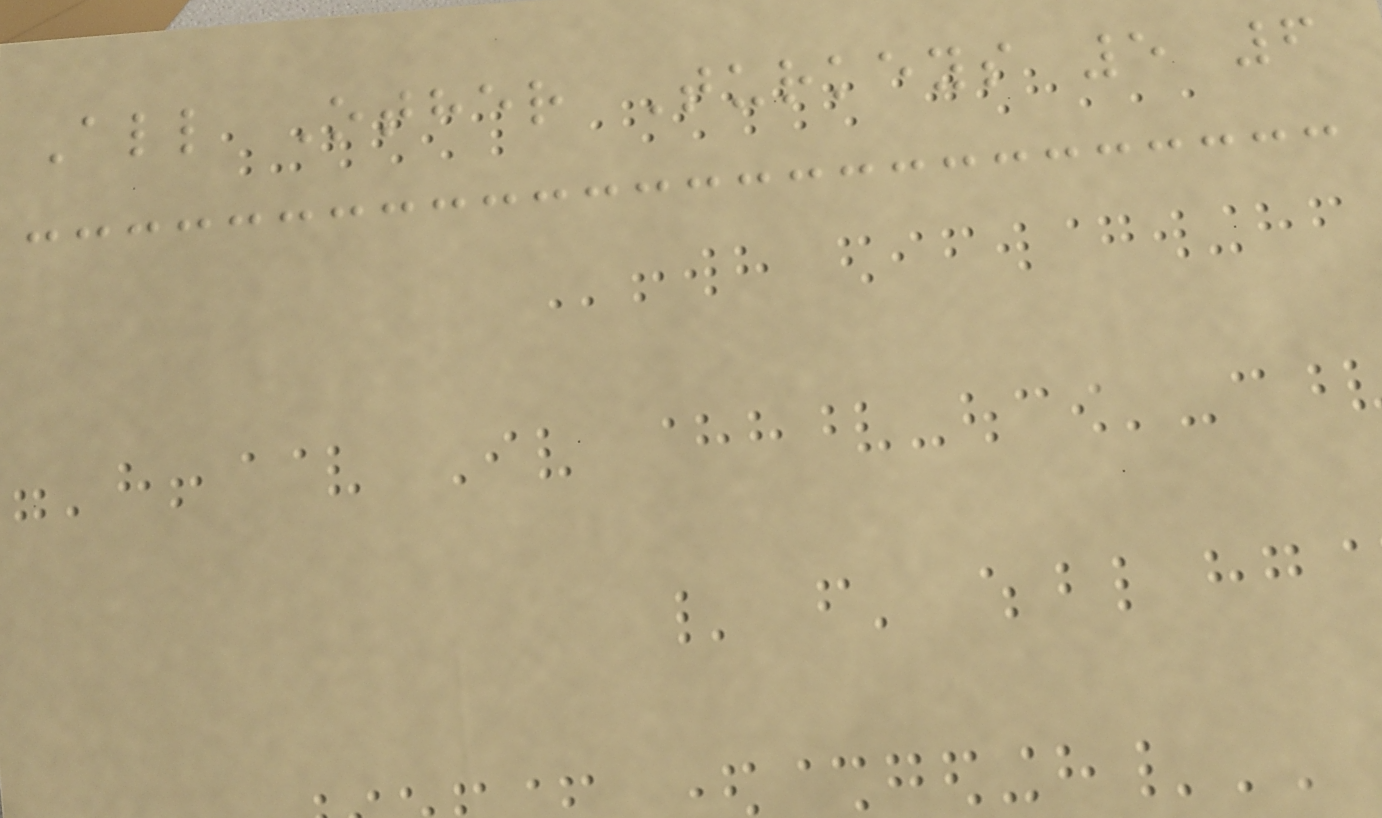All Other Turkeys 5 6
